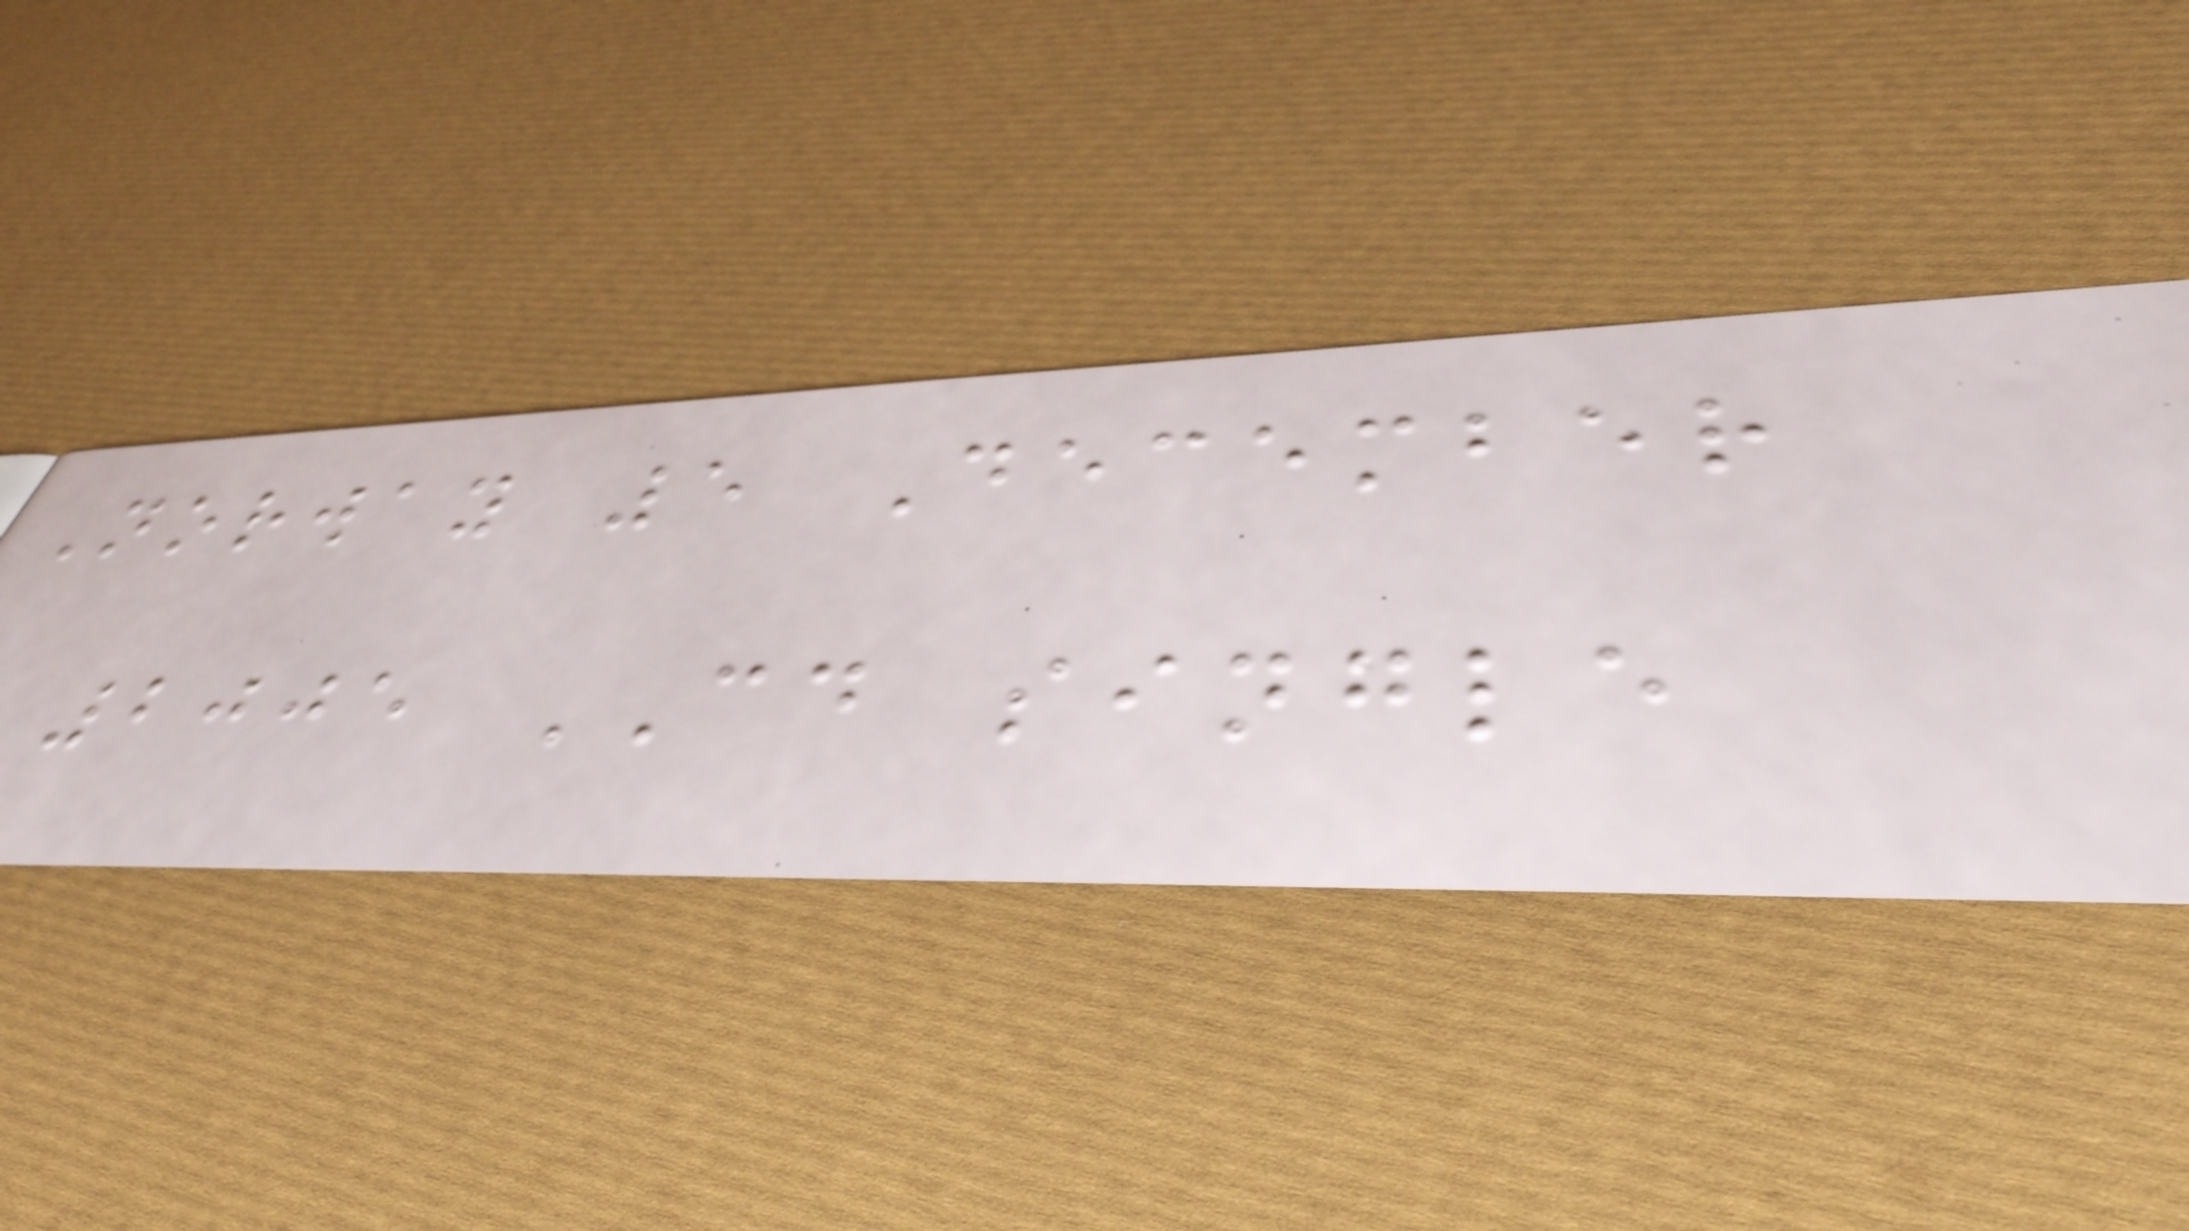Norway 5 December
2005 CD single
